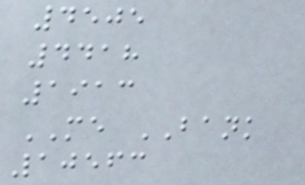4505
4418
1913
ME BANK
10563
